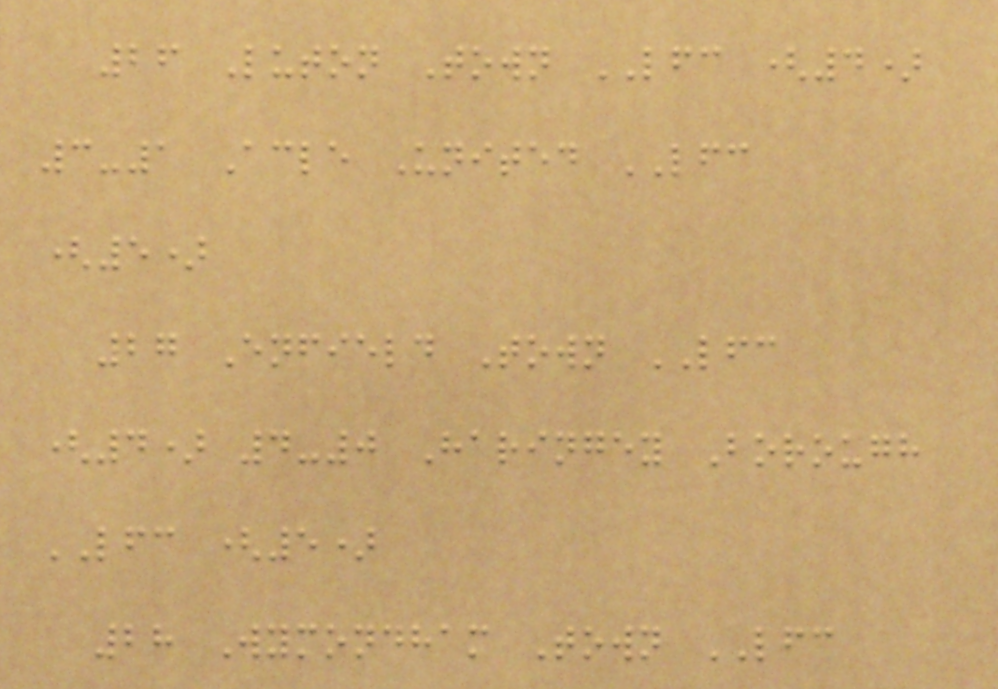26 Luton Town LFC (4)
3-1 Acle United LFC
(5)
27 Enfield Town LFC
(4) 4-0 Haringey Borough
LFC (5)
28 Wymondham Town LFC
